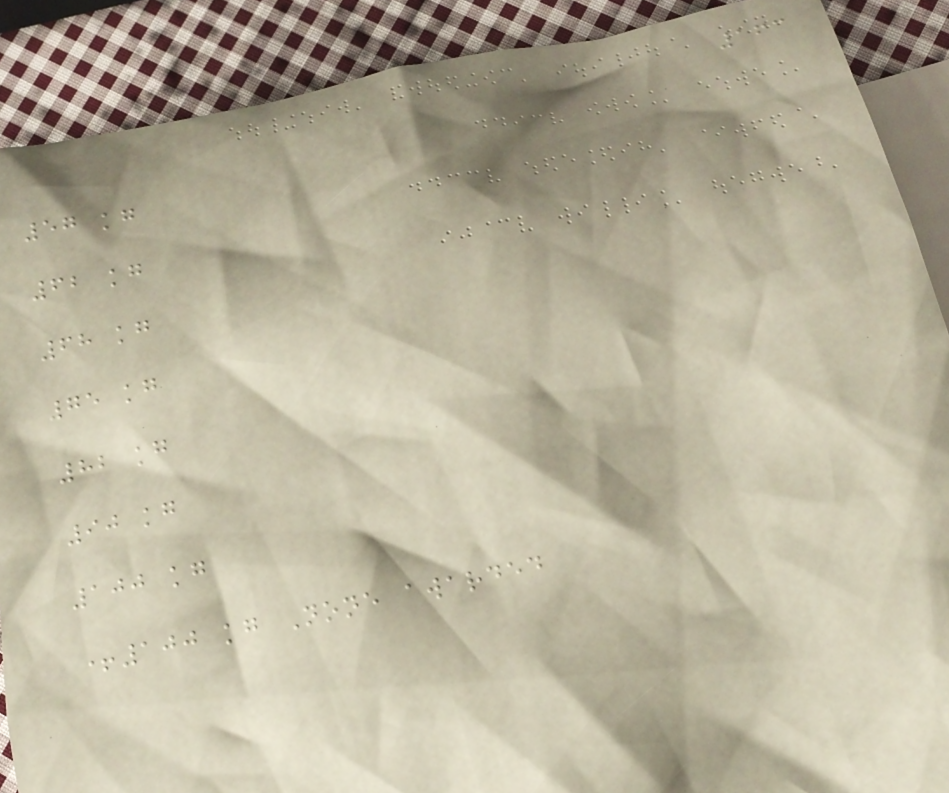163
57 kg
62 kg
68 kg
75 kg
82 kg
90 kg
100 kg
+100 kg None awarded
